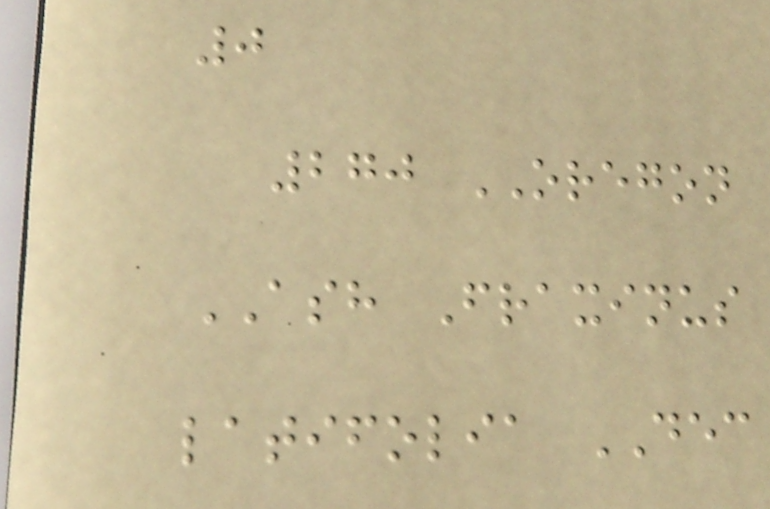0
270 OREGON
ASH Fraxinus
latifolia DEC
